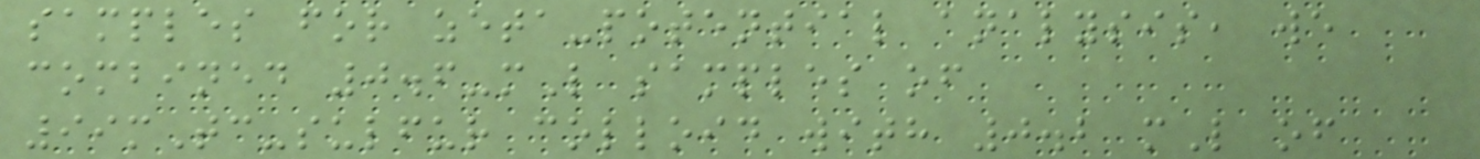samples for zeta-potential analysis, we
combined 0.6-mL samples of
99mTc-sulfur colloid with 0.2 mL of
